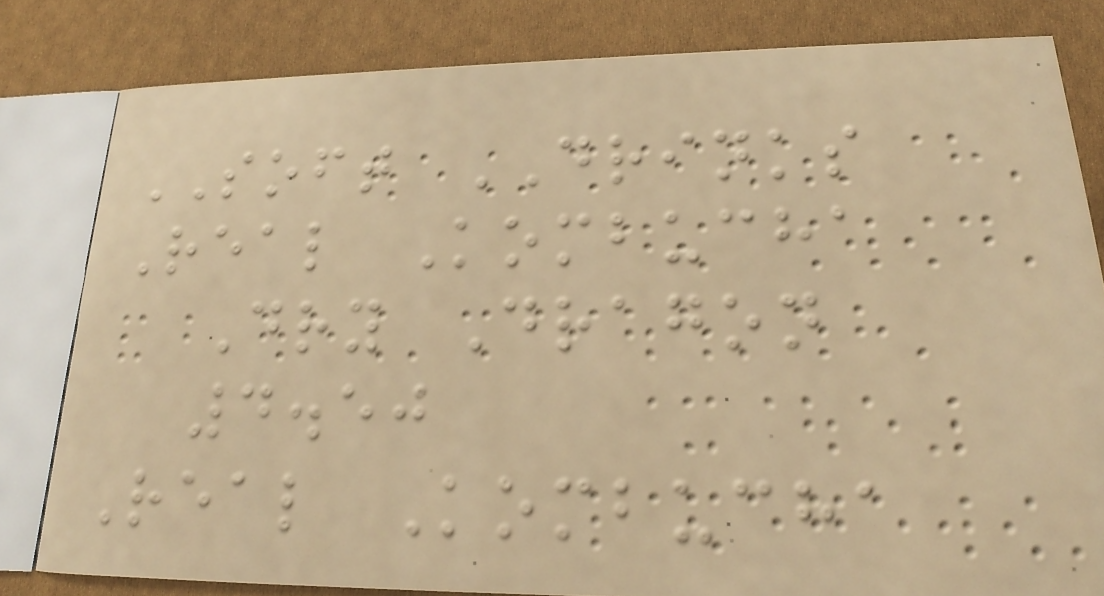SOFT DRINKS
Real Kombucha
Dry Dragon
4.50
Real Kombucha
